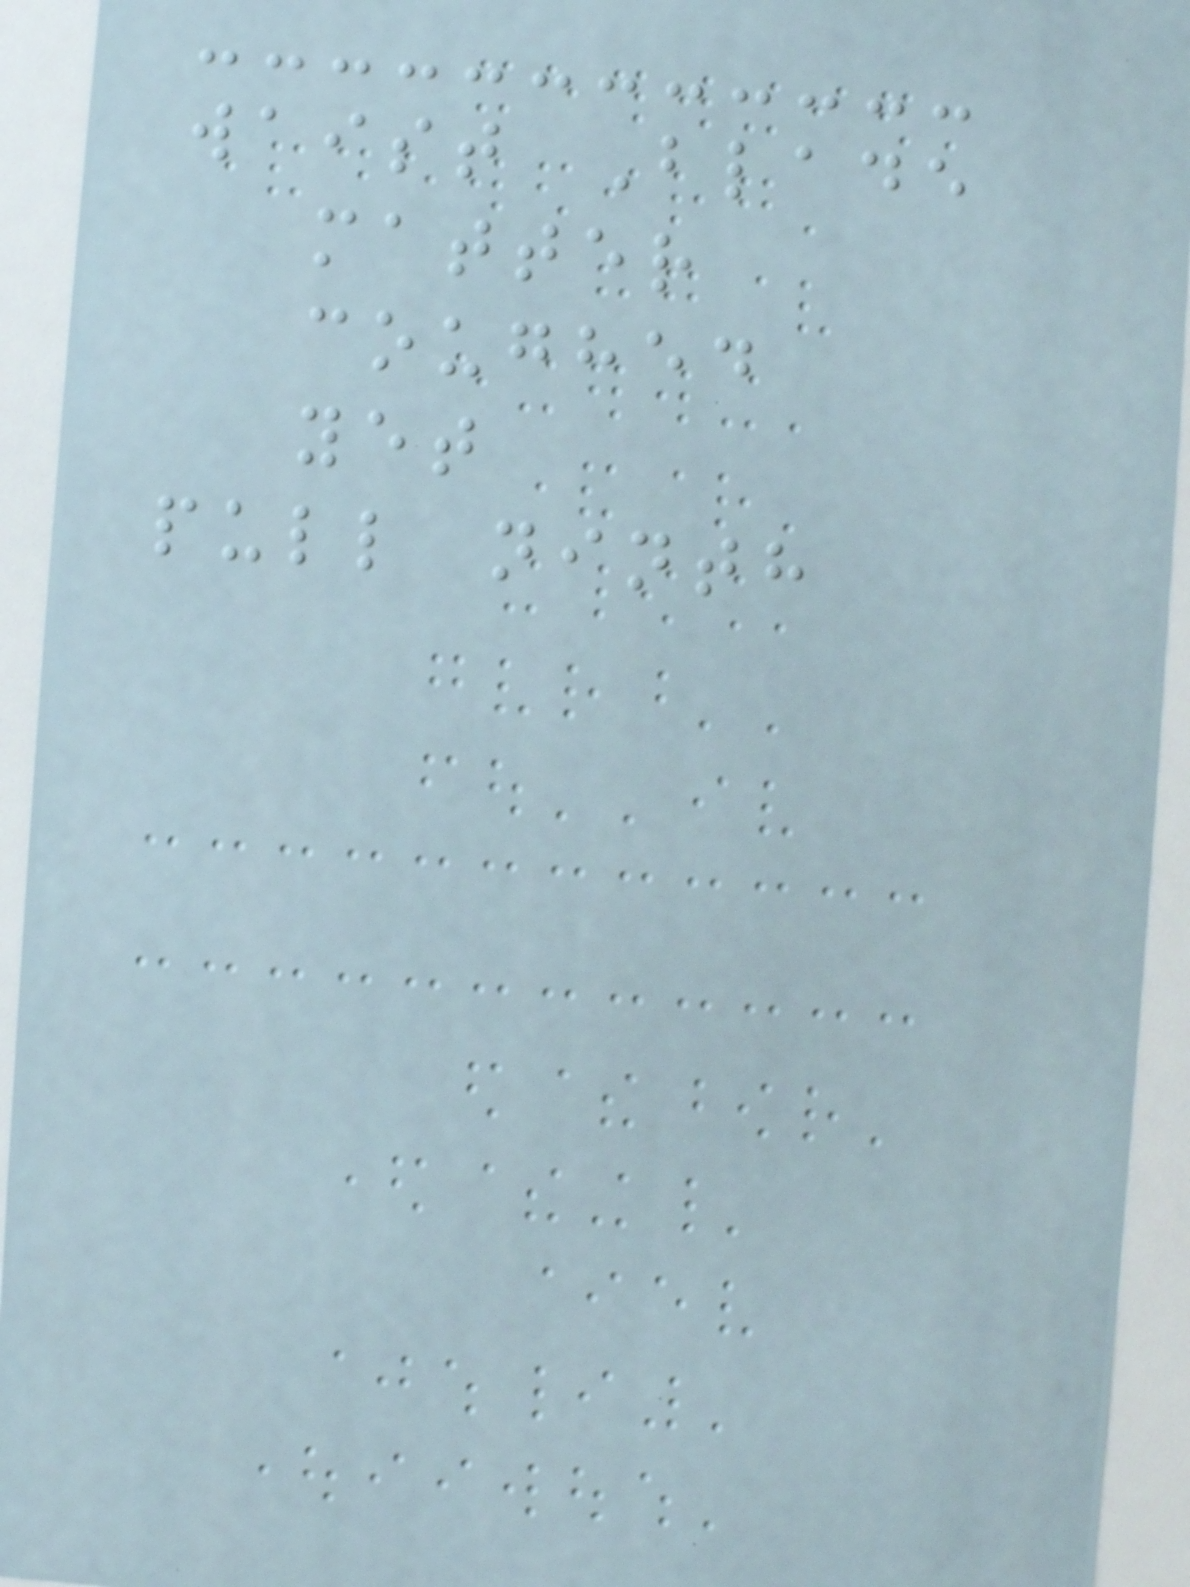waist Blade
matter
coughed
yet
pull ninth
